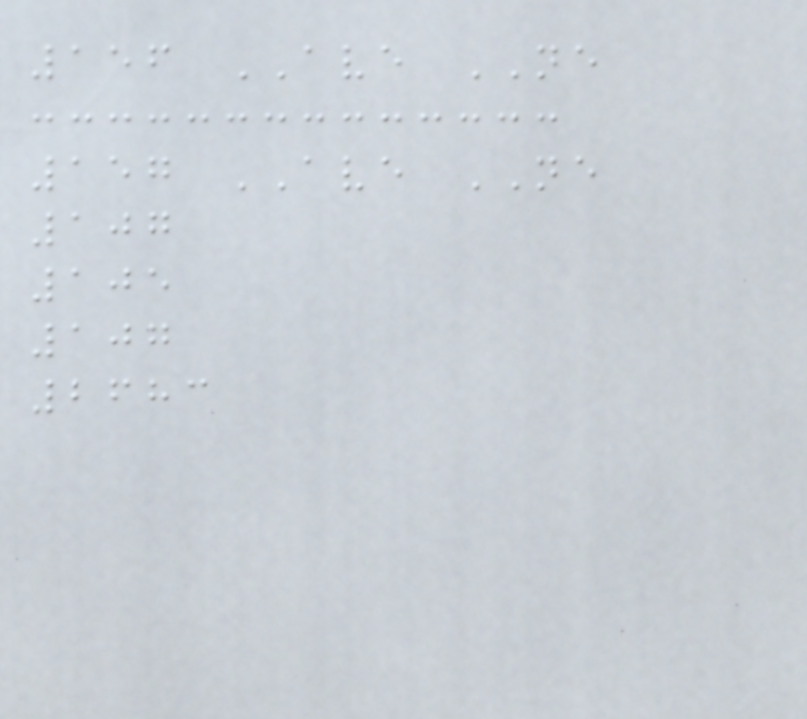156 AVE NE
157 AVE NE
107
105
107
2683
